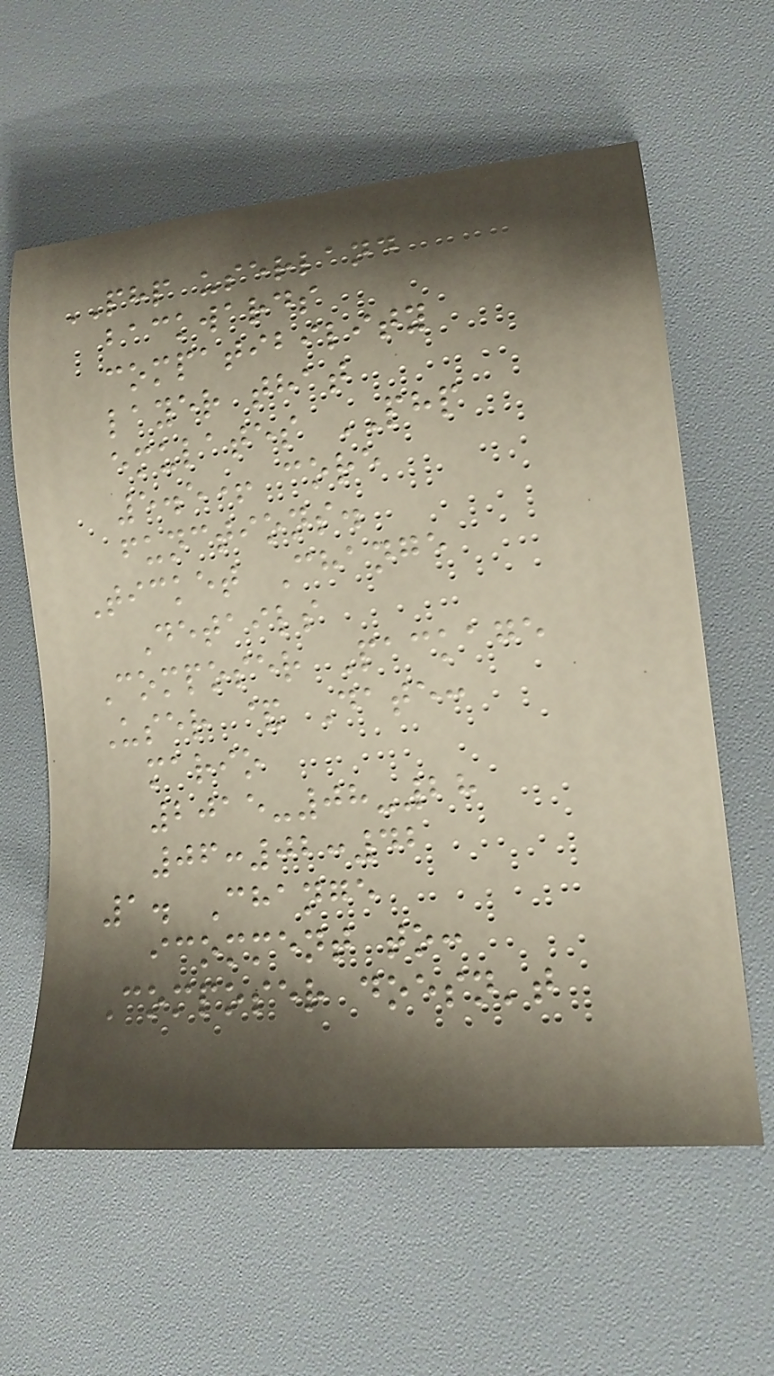PHP userland
backwards
compatibility
layer that
emulates PHP
5.5+ core
functions.
Ticket Change
Details
Composer Package
User & Date:
mario
2015-08-28
06:02:42
1. Change
icomment to:
Composer doesn't
